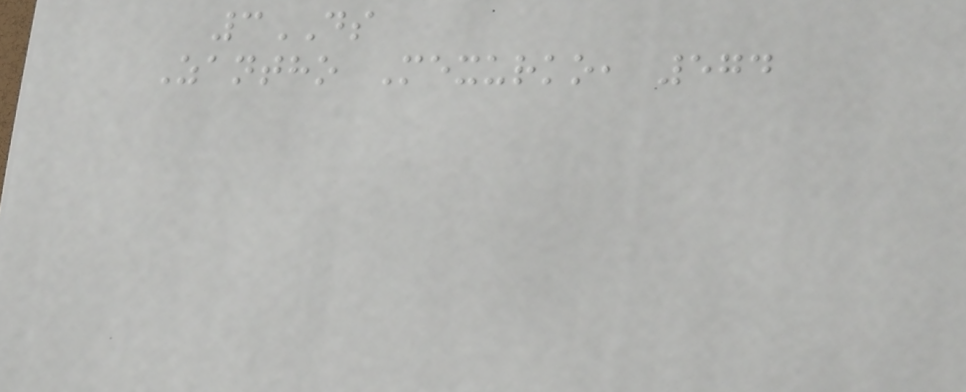3DS
Zantho Mexurko, 574
